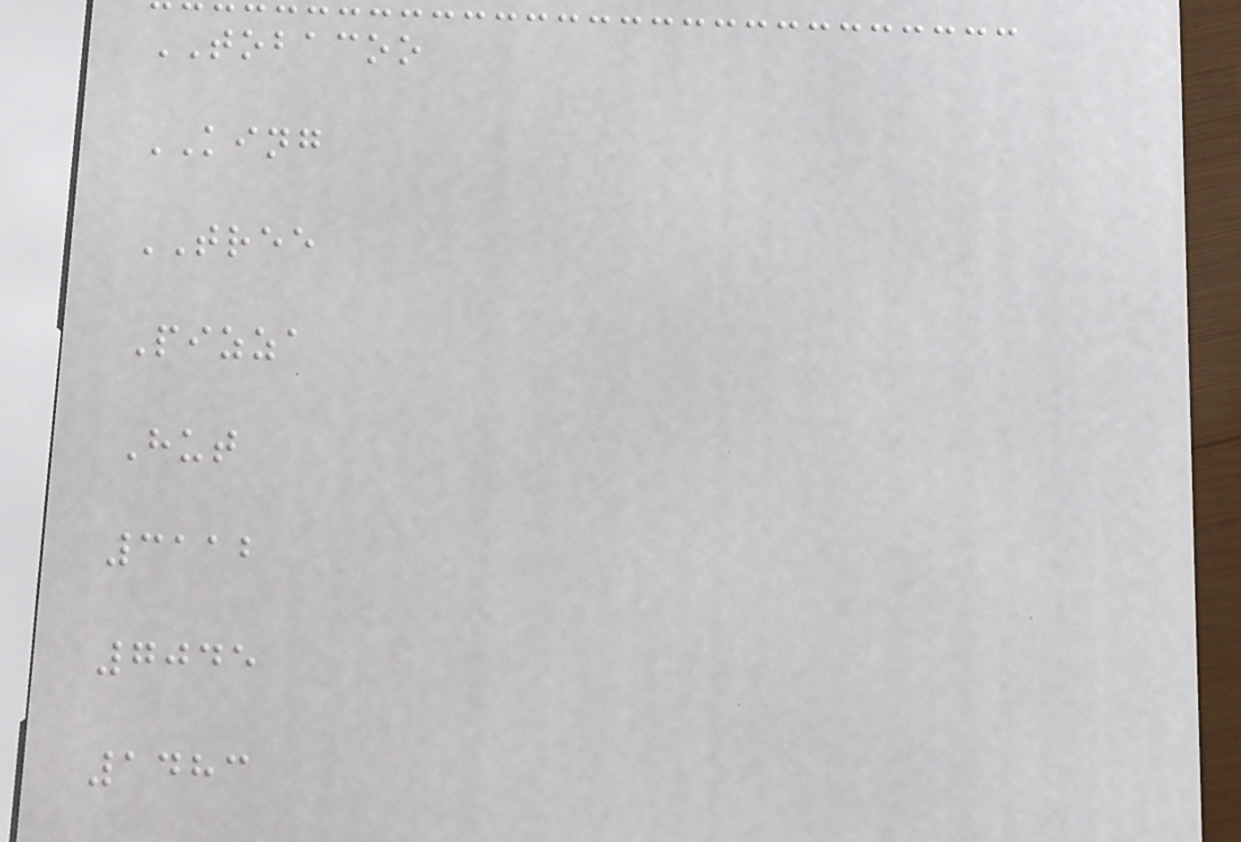TOBACOO
KING
TREE
Pizza
Hut
3112
7045
1483
